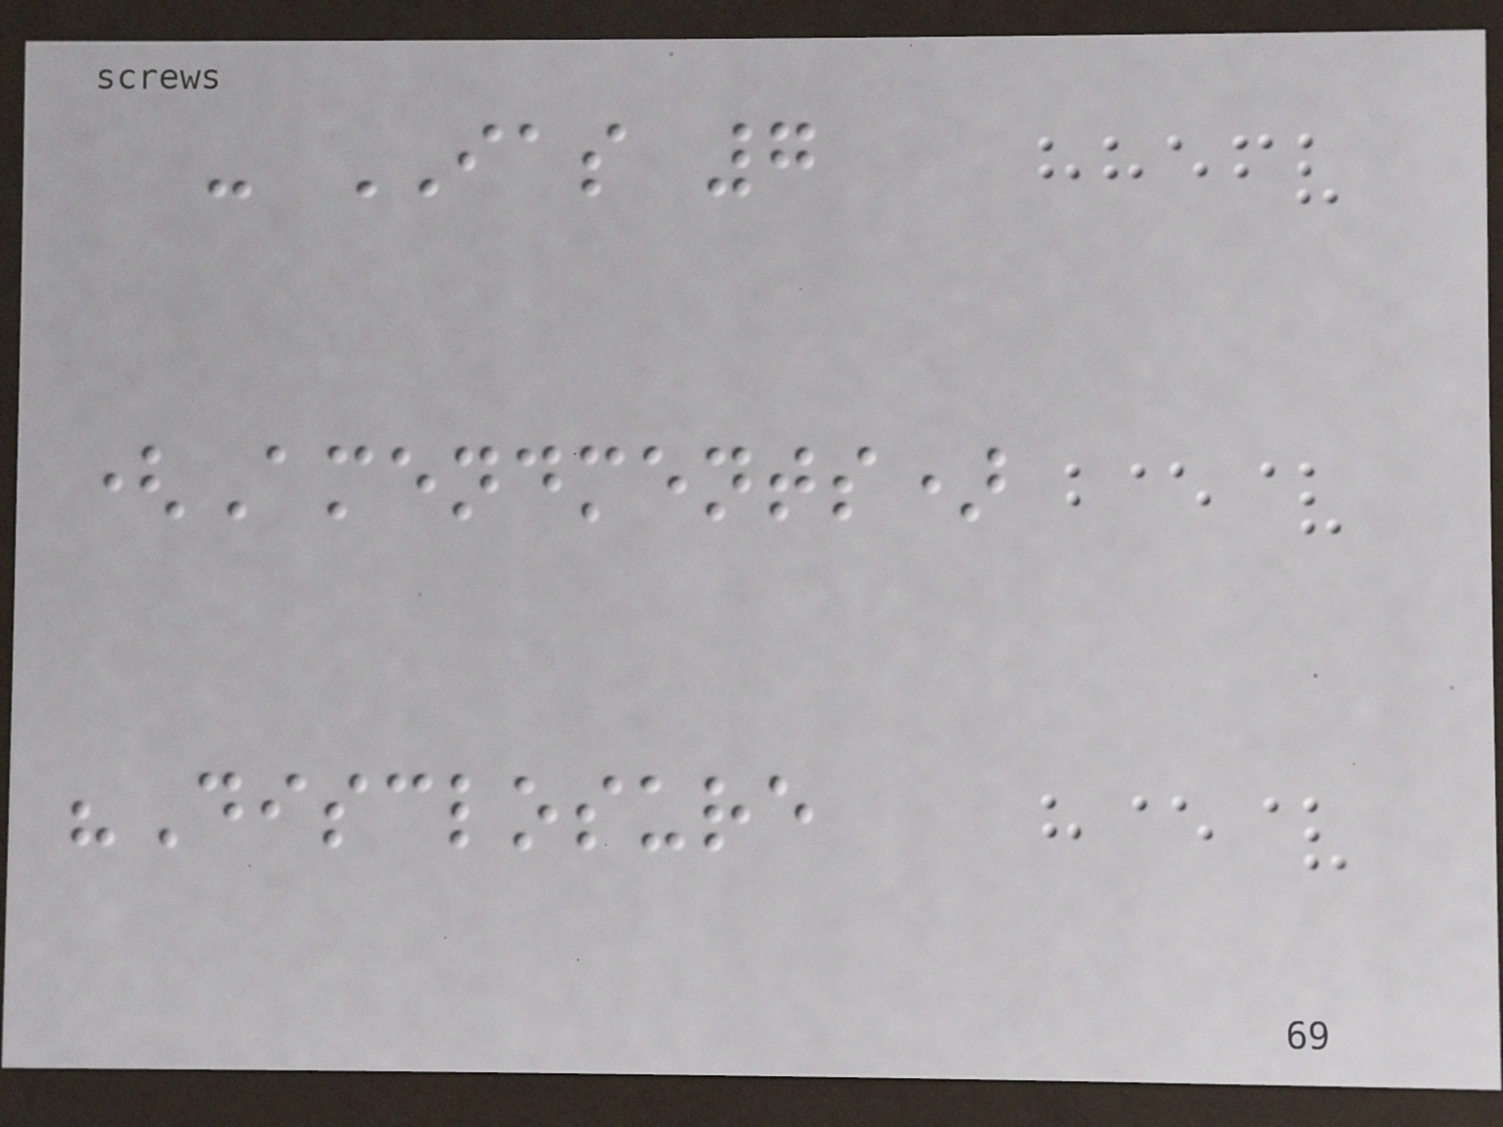- IAS 7
(Amendments)
"Disclosure
